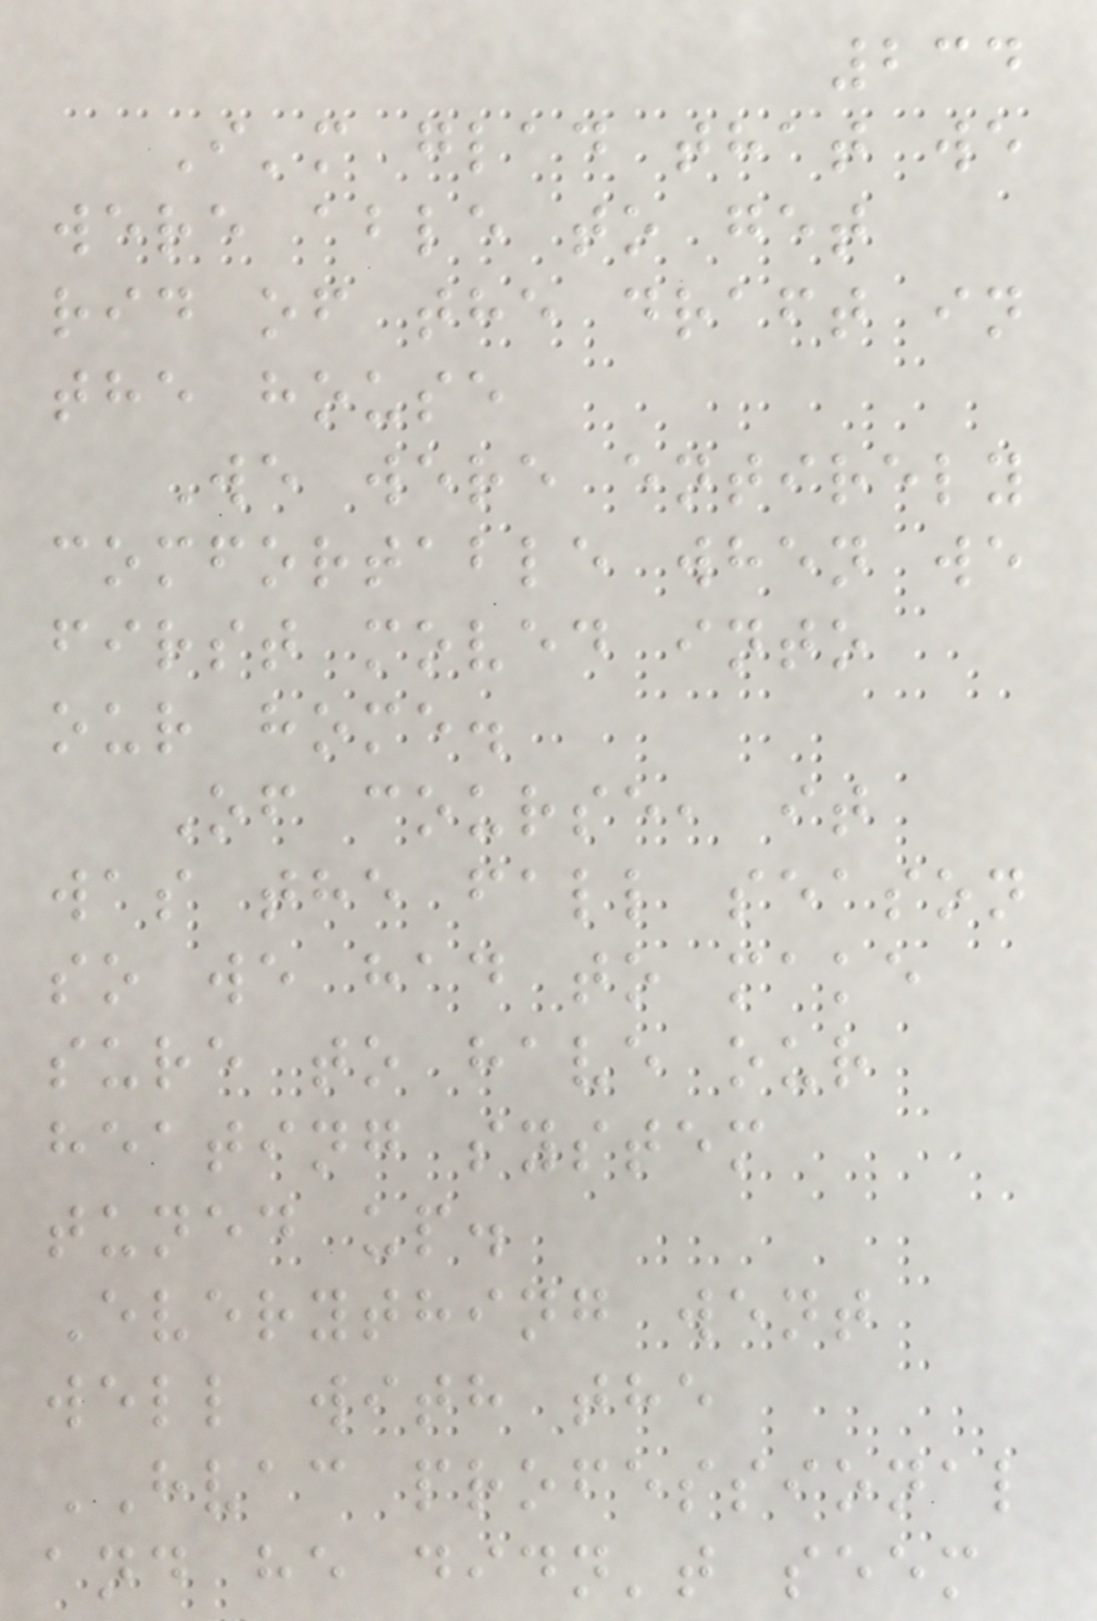234
I'm glad that we
were able to get
rid of the draft in
the house
We were entirely
comfortable when we
first moved into
our home.
Of course, it
was the fall season
so we had to make
sure to have our
heating system
tuned up.
Everything went
well with the
HVAC professional
and he didn't seem
